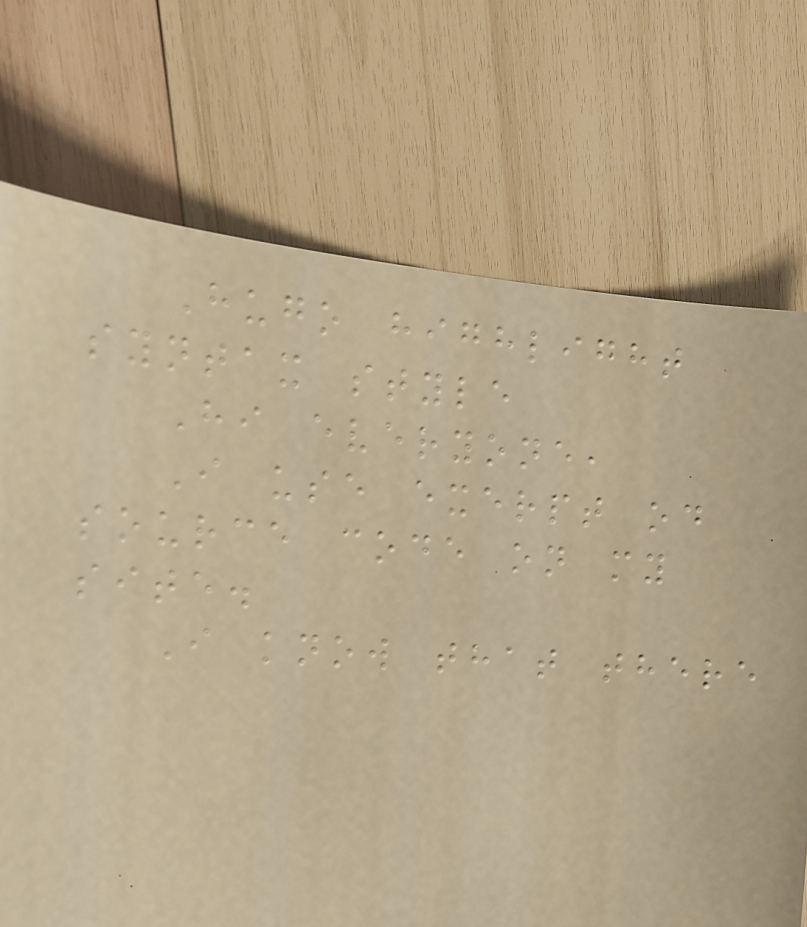Hugo highlight
syntax style
Hi everyone,
I use exerpt od
source code on my
site.
I know that there
